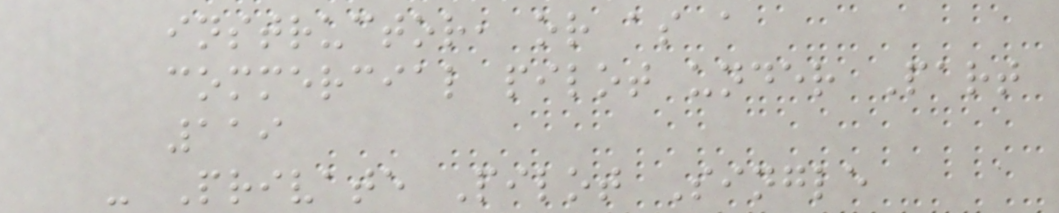instructor, or as a
commercial pilot under Part
119
- Private Pilot Single
